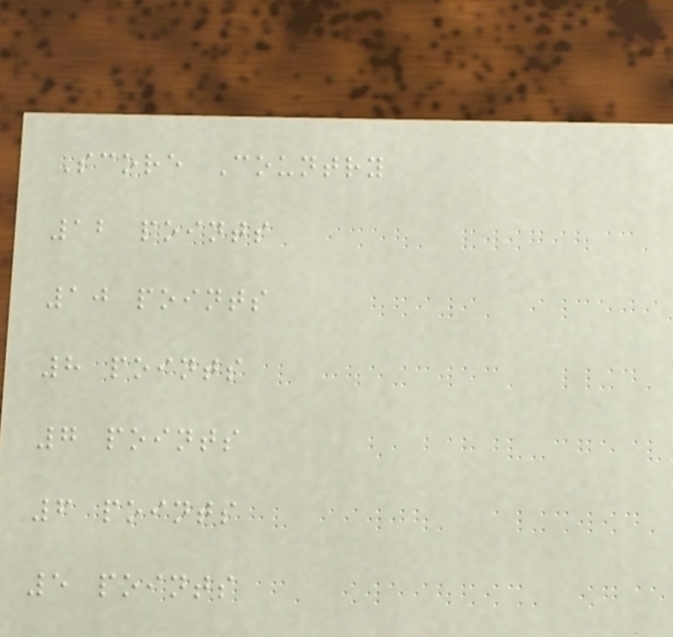Score Country
12 points
10 points
8 points
7 points
6 points
5 points
